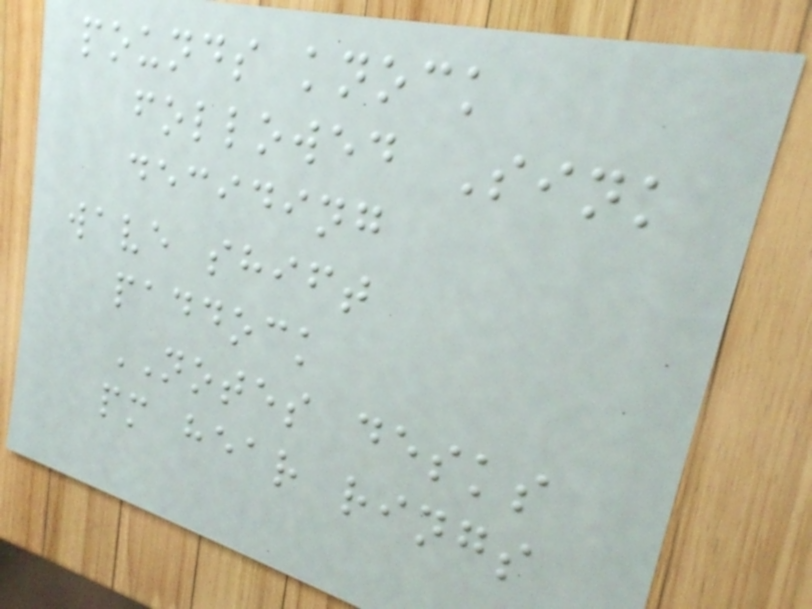pounds knock
followed Sink
deciding
wave shift
paddock
NOTES desks
pm hear rings
